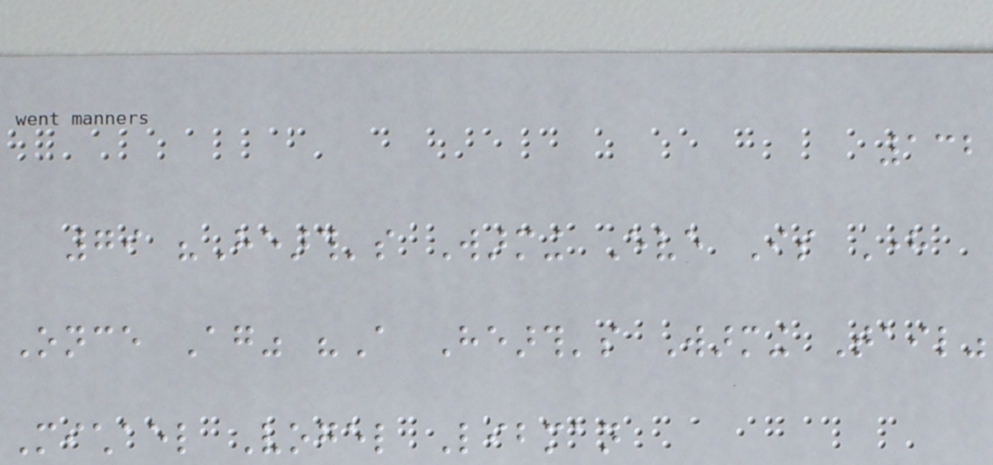132
79 "Hearth's Warming Eve Is Here
Once Again" "A Hearth's Warming Tail"
Michael Vogel Libman
